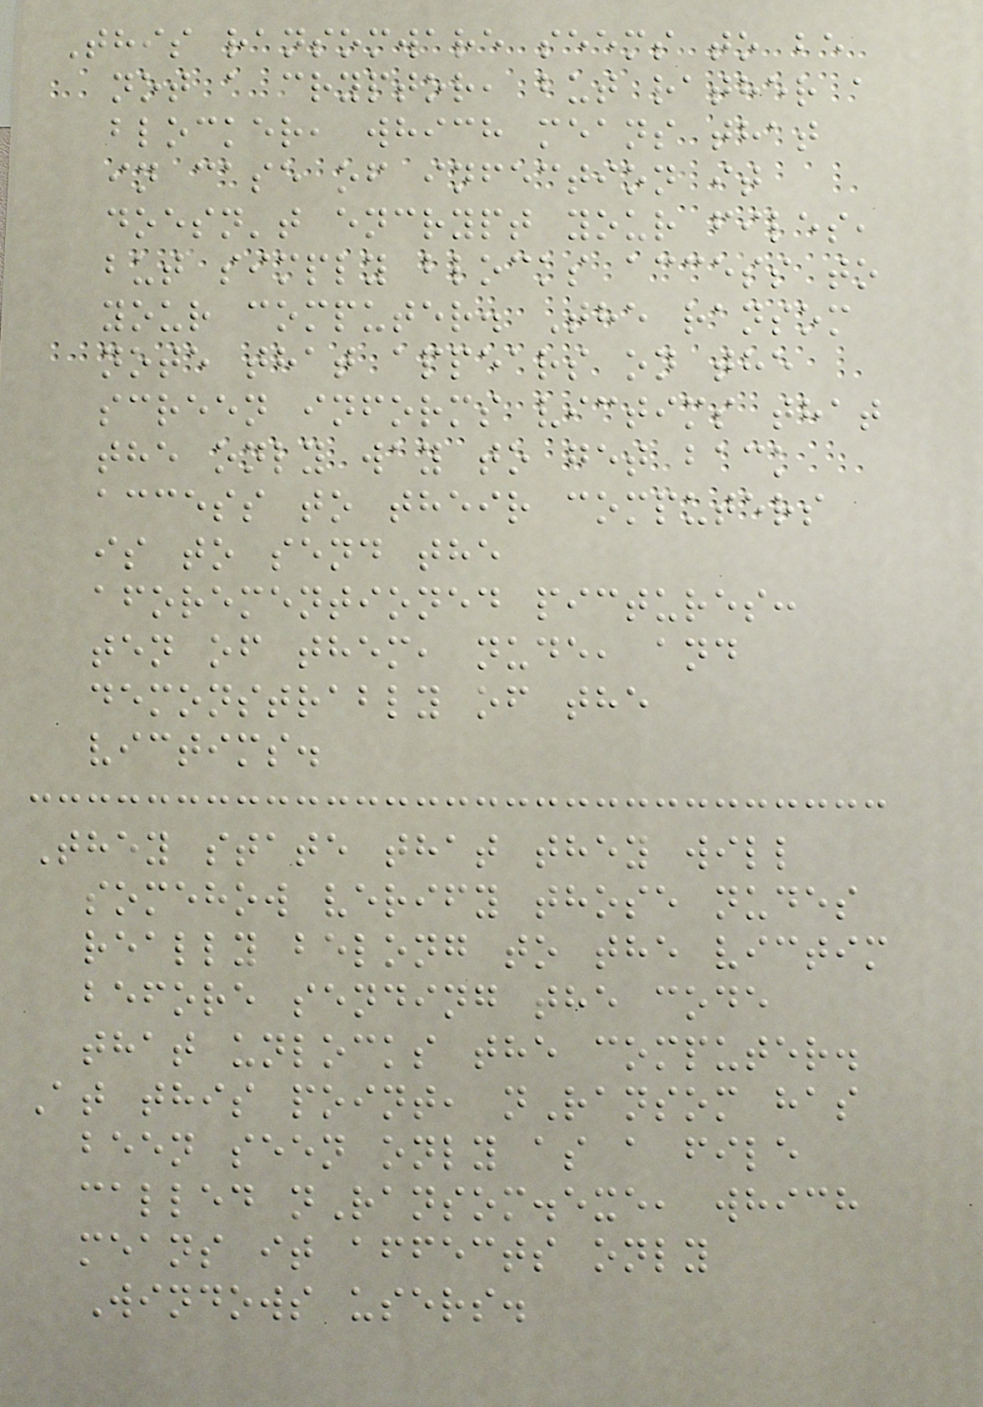This ransomware seems to be
not a cryptor, but rather a
blocker, which means that
in case of infection it
doesn't encrypt your files,
but simply blocks access to
your computer. The ransom
note that appears on the
screen informs victims that
the only way to get back
access to their computers
is to send the
aforementioned pictures:
ten of them, nude, and
demonstrably of the
victims.
They state that they will
somehow verify those nudes
really belong to the victim
before sending the code
that unlocks the computer.
At this point, nRansom has
been seen only as a file
called nRansom.exe, which
means it affects only
Windows users.
